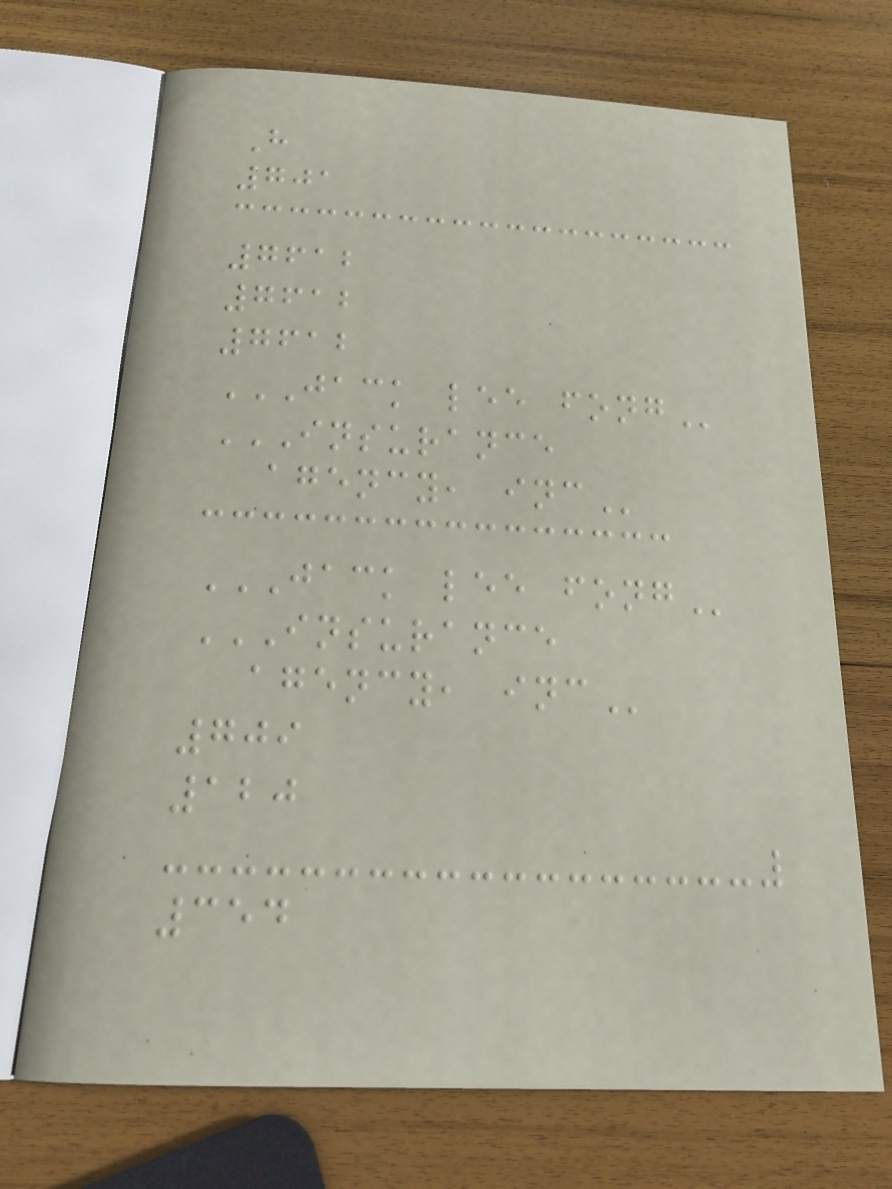H
701
7612
7612
7612
JACK LEE FONG
INSURANCE
AGENCY, INC
JACK LEE FONG
INSURANCE
AGENCY, INC
709
120
354
